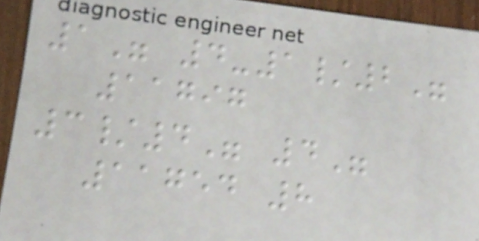1" 4-1/2"
11797
3/4" 4"
11754 8
